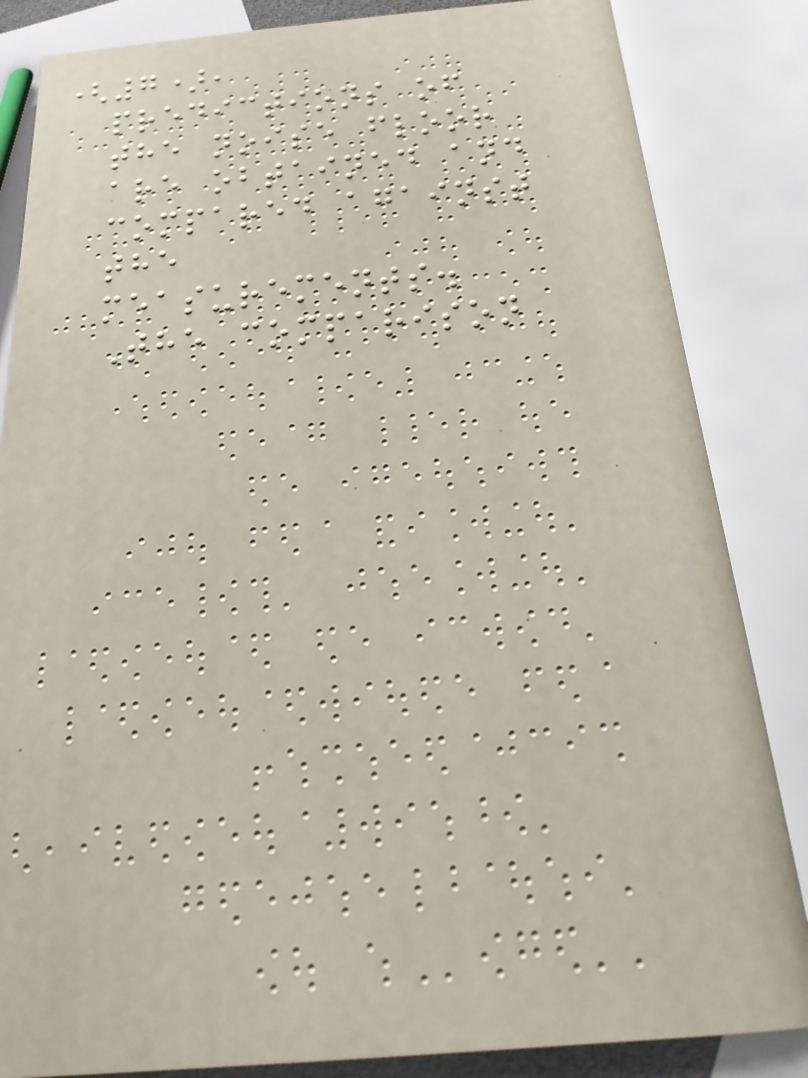(7),
predictions of
the noise floor
are obtained and
compared against
the
measurements.
The comparison
